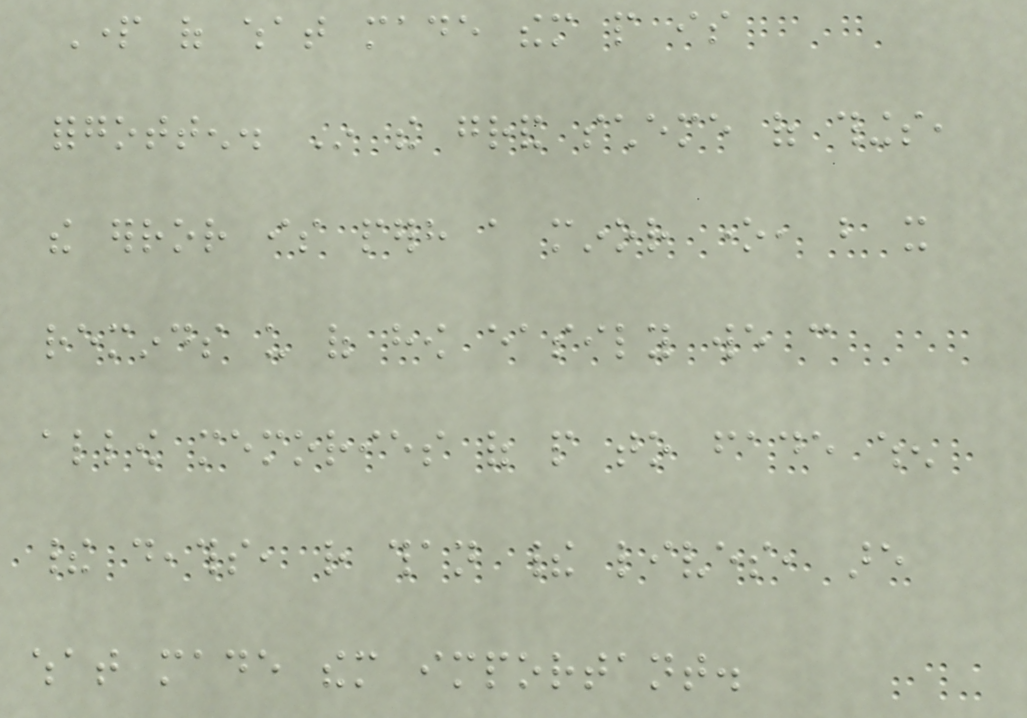Part of what made them people is
forgotten. In the grand scheme of things,
the error is perhaps a minor one, but it
reminds us of how easily we can
allow memories of people to fade when
their deaths, rather than their lives, are
what made them important.
